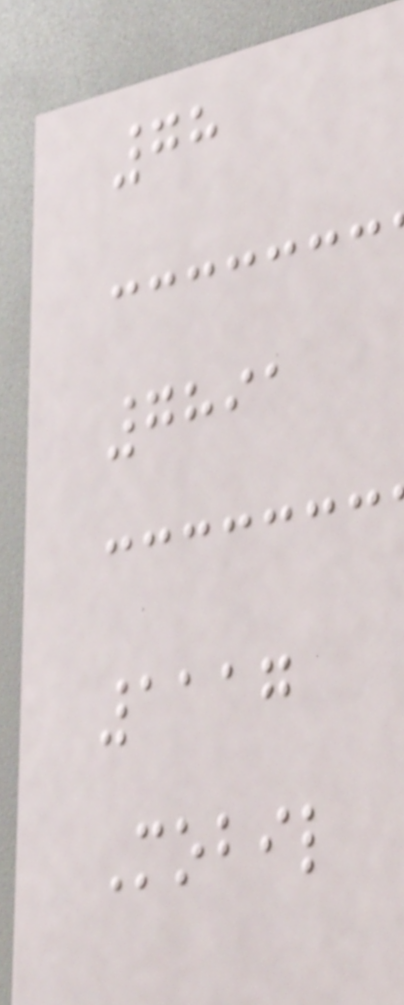78
7891
1117
Mobil
